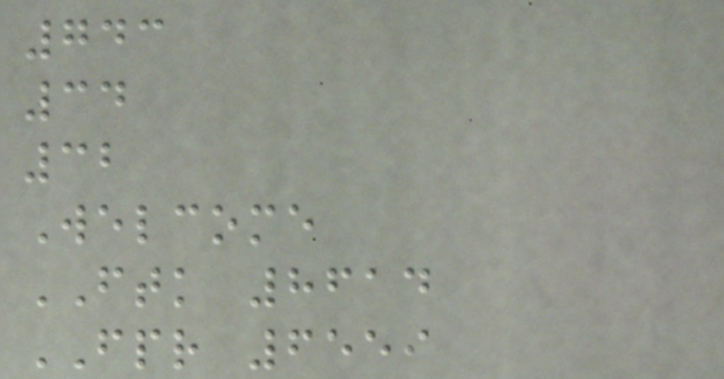743
34
32
Welcome
FTK 8614
FPR 6559
